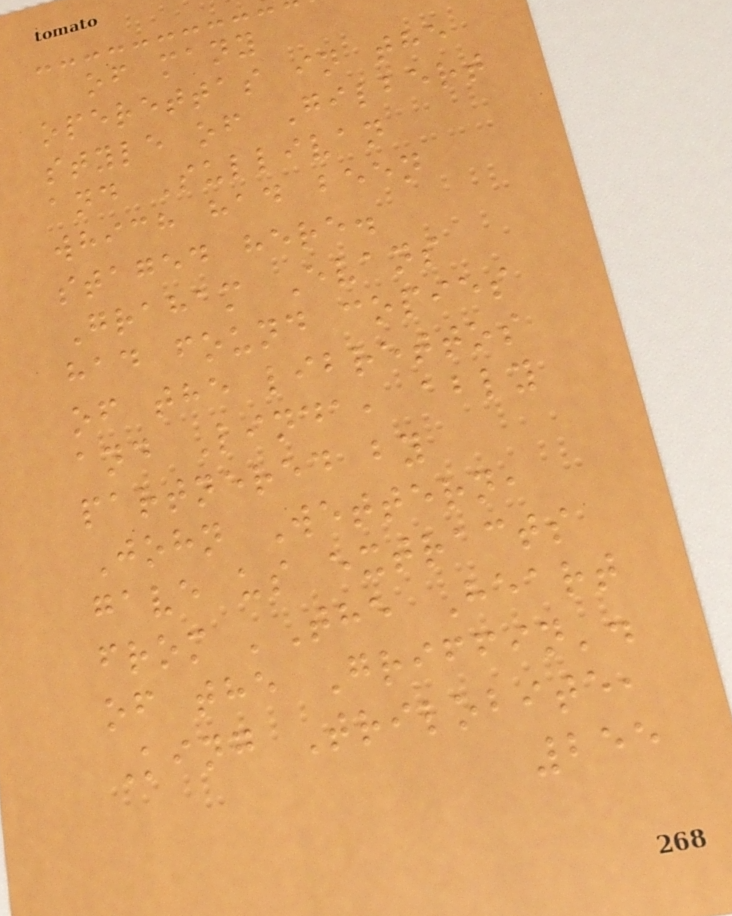of many
operettas in the
style of Gilbert
and Sullivan
which had been
staged here.
Graham Evans
had found copies
of the librettos
and Linda, ably
partnered by
John Wettern,
gave us extracts
from 'The Heart
of the Griffin'.
King Trilobite,
255
